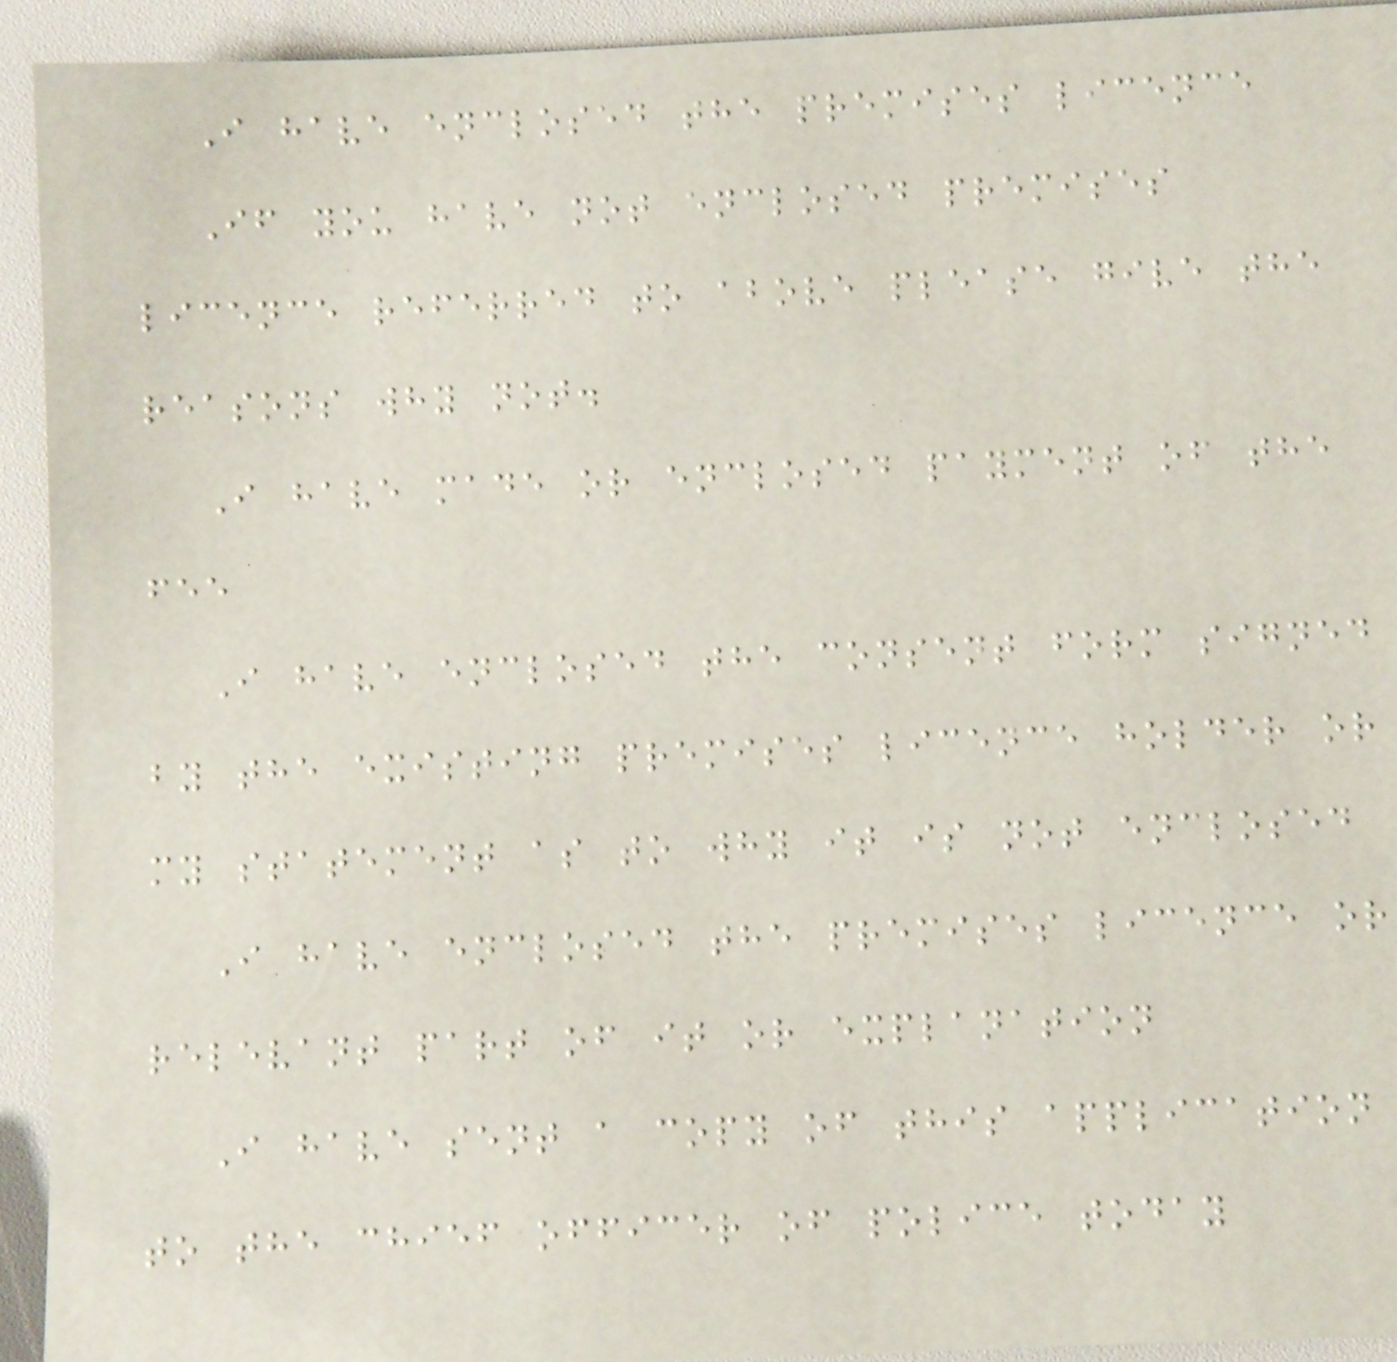I have enclosed the premises licence
If you have not enclosed premises
licence referred to above please give the
reasons why not.
I have made or enclosed payment of the
fee
I have enclosed the consent form signed
by the existing premises licence holder or
my statement as to why it is not enclosed
I have enclosed the premises licence or
relevant part of it or explanation
I have sent a copy of this application
to the chief officer of police today
